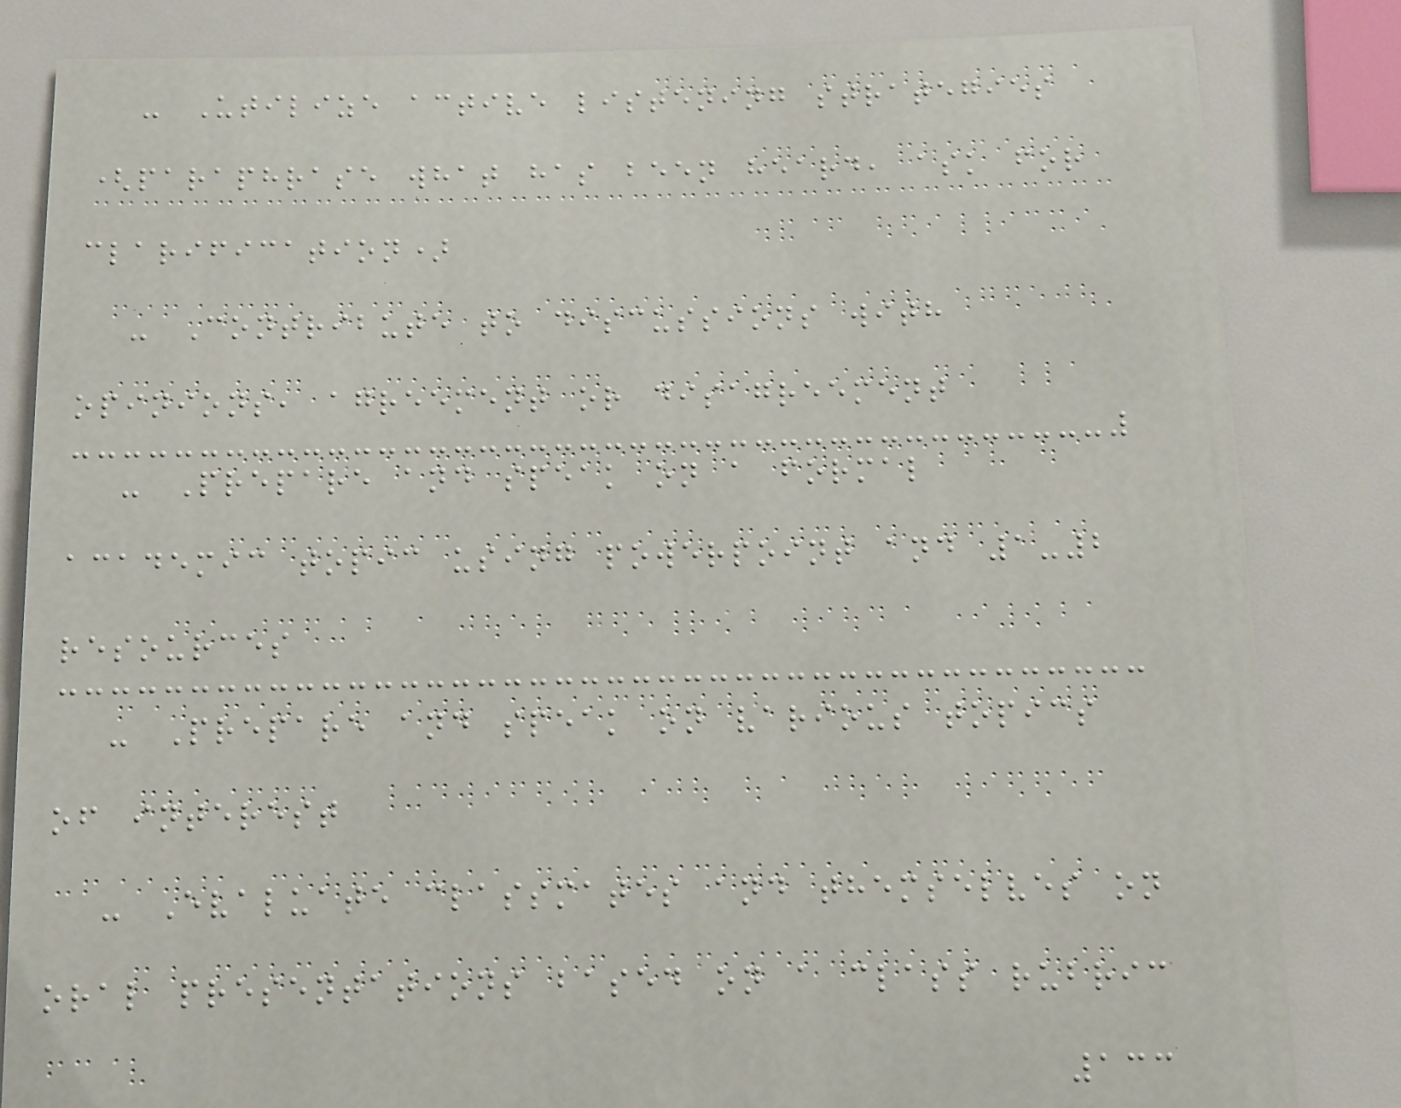- Utilize active listening strategies
(paraphrase what has been heard, ask for
clarification)
- Contribute to discussions with
opinions, agreement or disagreement
- Prepare and speak on a formal
academic topic using powerpoint and 1-2
resources
- Prepare and speak on various topics
of interest
- Evaluate classmates and themselves on
oral presentations based on a class rubric
133
